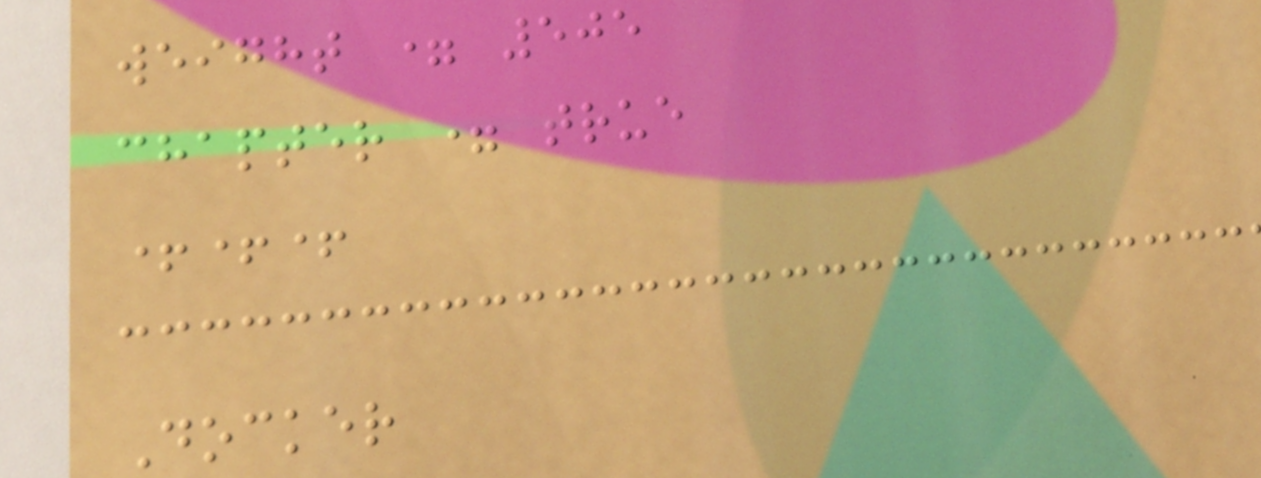weight = 505
chapter = true
+++
Docker
